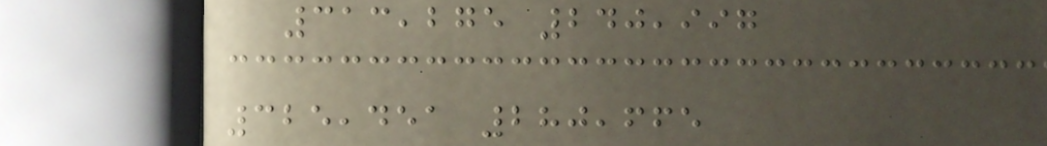313,275 240,997
325,451 280,665
